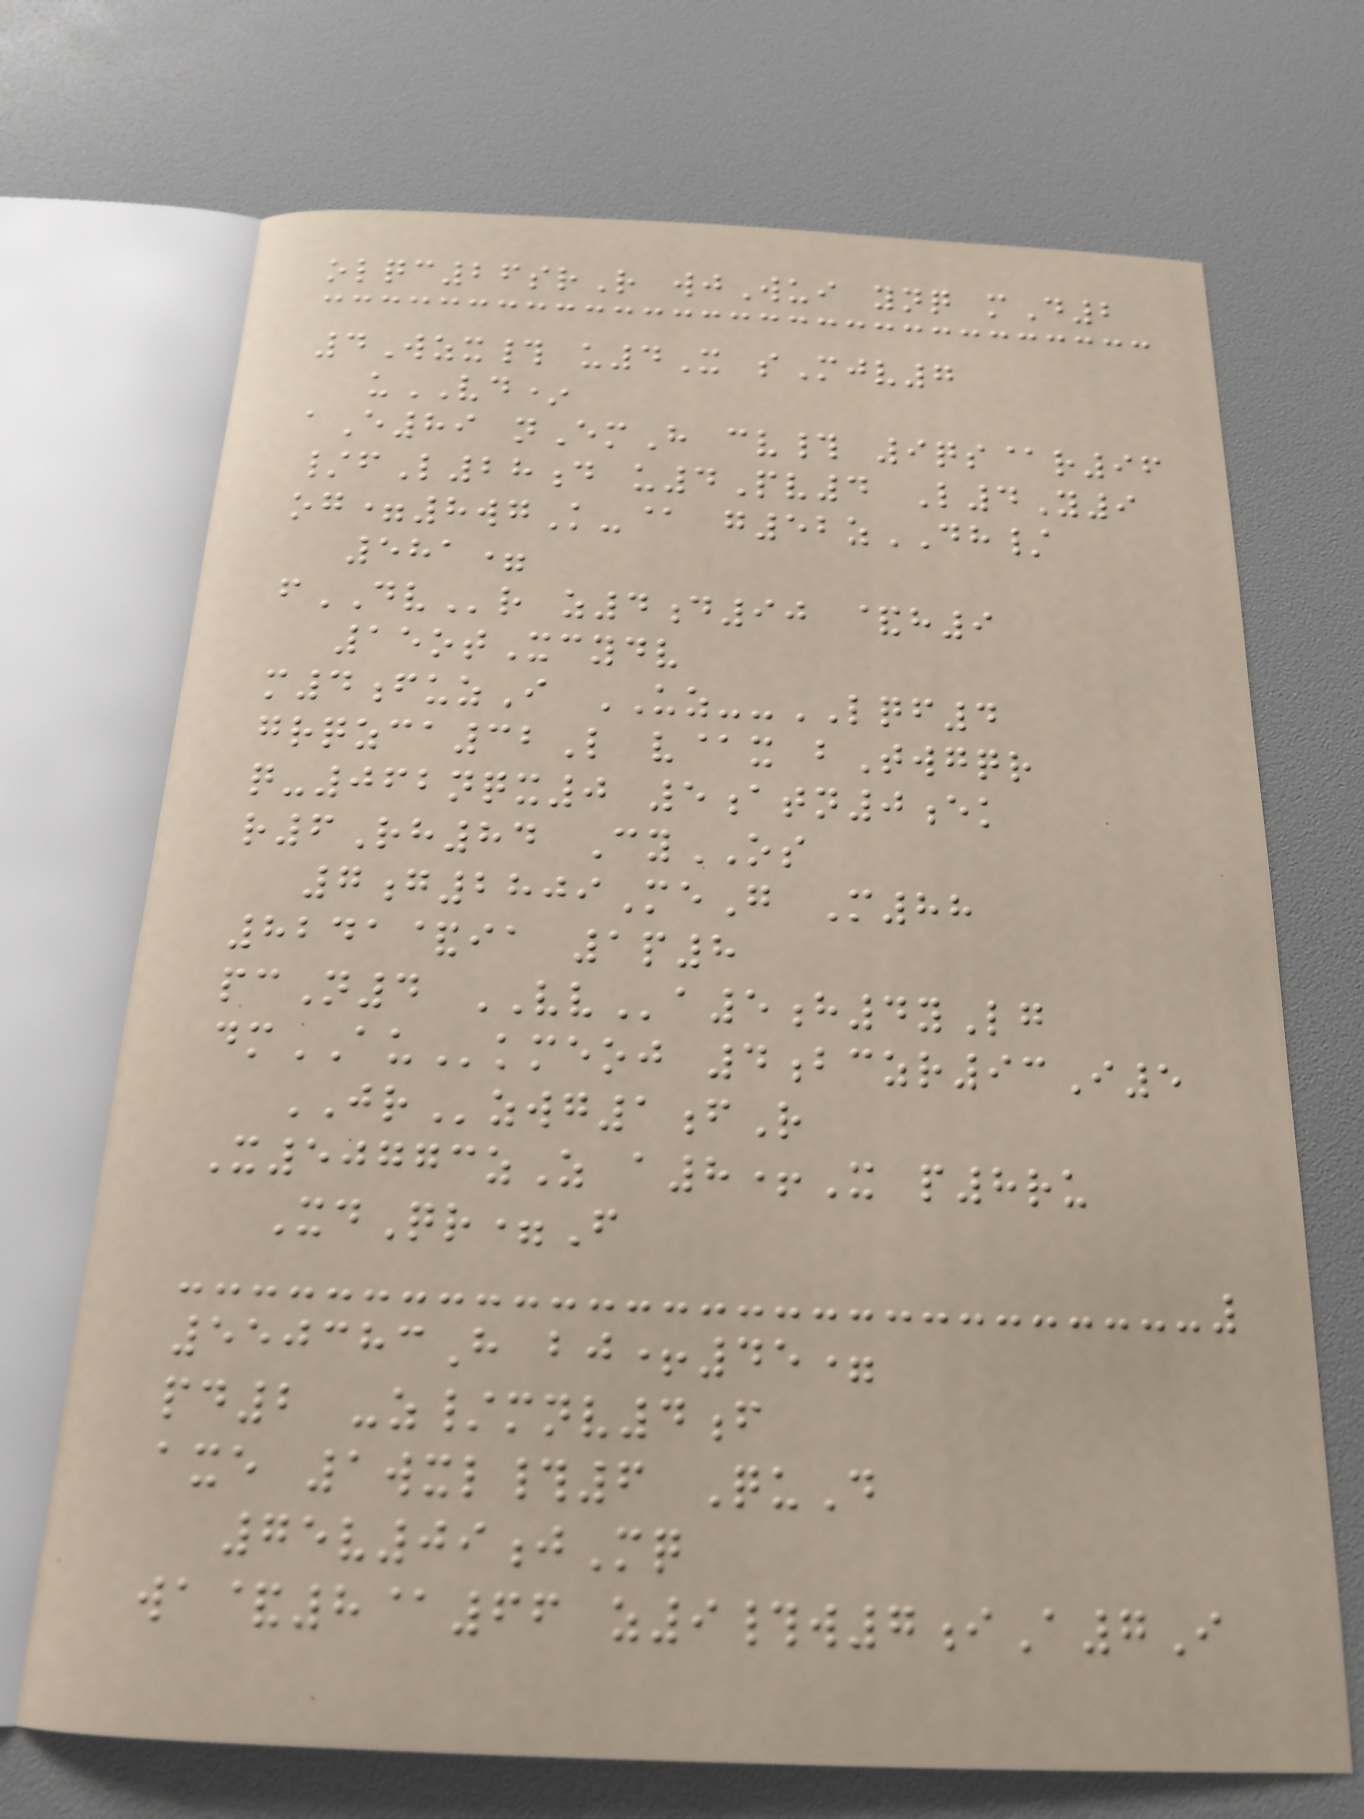olqc26srR wjWui ynq mD2
4Wzx# u4X sMjv7
uVD*
aE89 nEmH cv# 9qs@r96
/fL28d u4Pv4 L4Y9
og=8wgK-@ g52zDH/
581=
fDVr z4d90 &h9
15otXcydv
m4fuzI UZ--LQF4
grqzca32L v@x bTwgqr
q-062nqx0 5atn0ek
r6Rh84 CyOS
7g2809MeG M88
8241&ia 1p8
pcN4 VVa5h4yLg
dmAUkmeoj 4bczr93I5
JRzwg1fR
X50773zZ a8+X p8ru
XdQr=F
550383H bj+45=
pd2 -z/mnv4f
axe 1wxl#6 QuD
75v09jMq
wa&8@66 z9#w7iA7I
